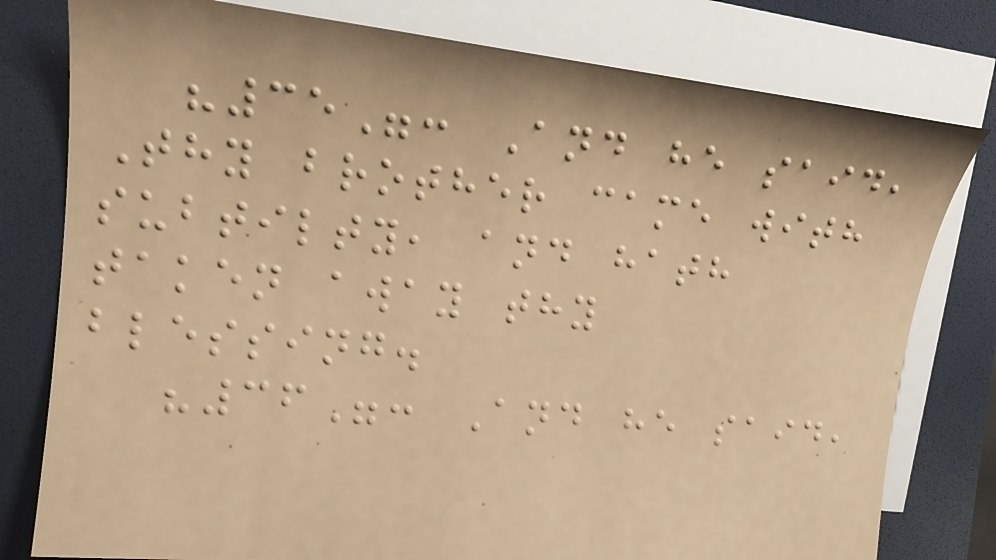"35": And he said,
Thy brother came with
subtilty, and hath
taken away thy
blessing.
"36": And he said,
